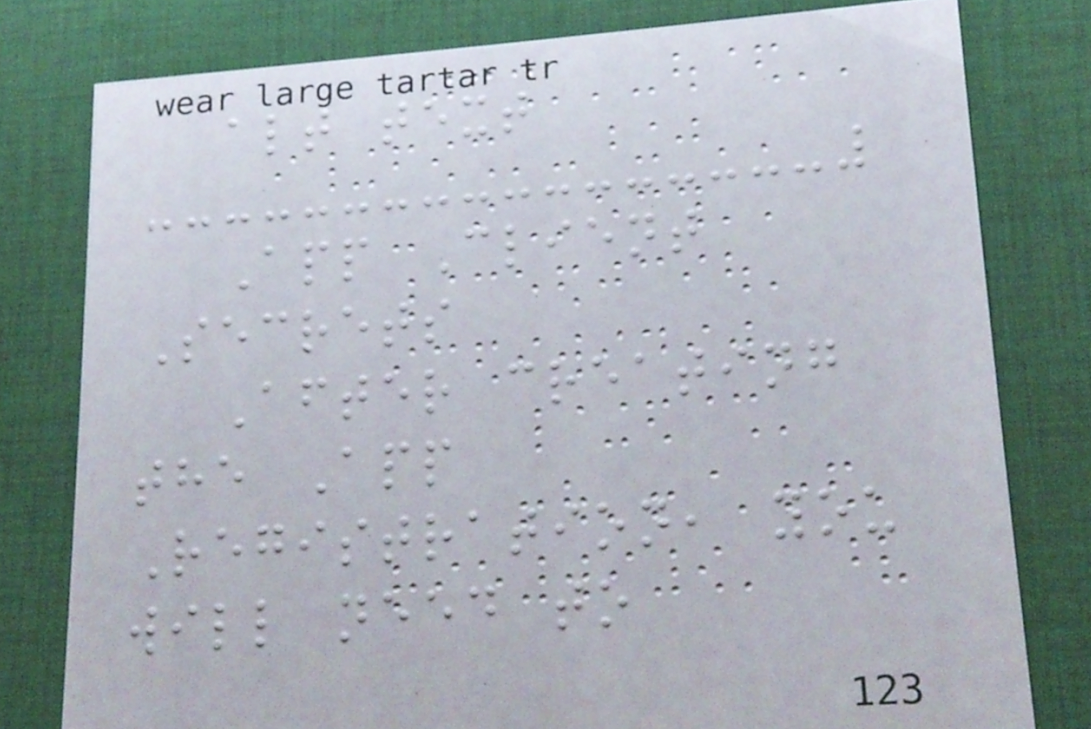alt text
App Client
Secrets
After creating
the App
Registration, you
will need to
